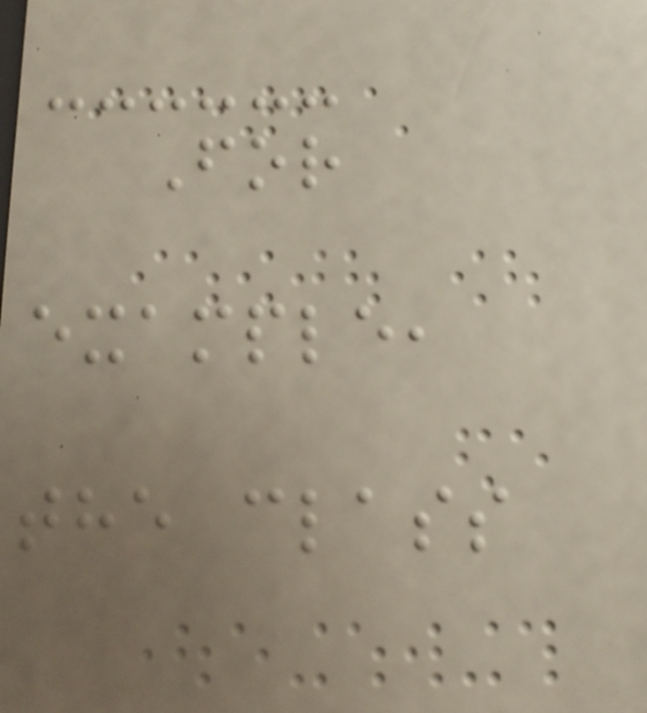For
example,
the class
